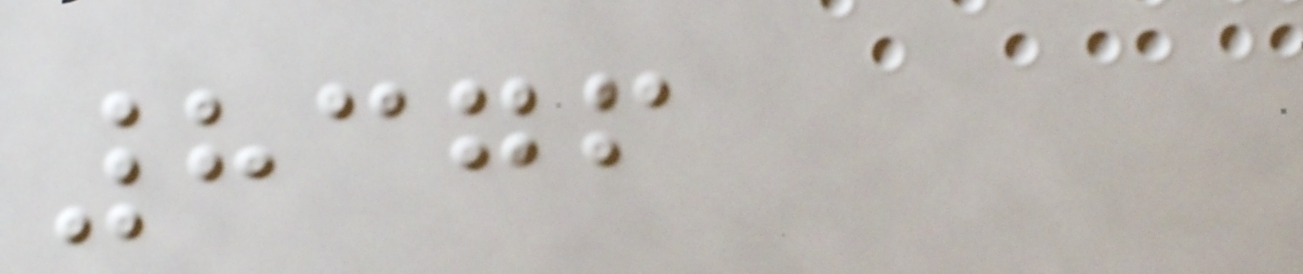8376
